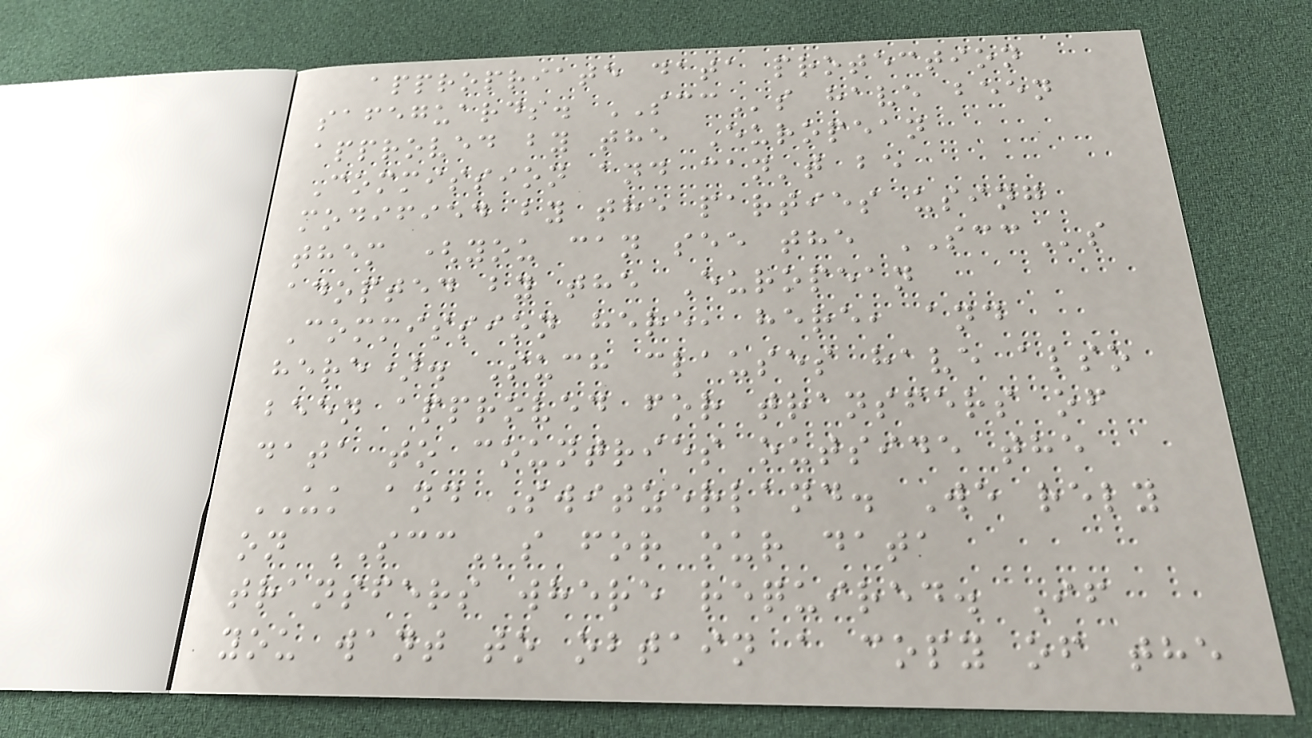appropriate data protection
safeguards. SCCs have been
approved by the European
Commission and can't be
modified by the parties using
them (you can see the SCCs
adopted by the European
Commission here, here, and
here). Such clauses have also
been approved for transfers of
data to countries outside the
UK and Switzerland. We rely
on SCCs for our data
transfers where required. If
you want to obtain a copy of the
